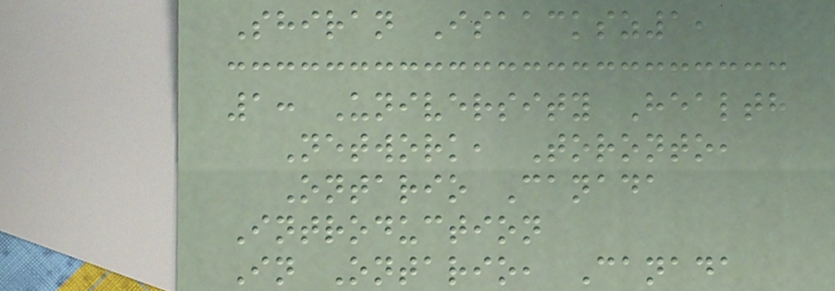Shiran Isaacksz1,
1: University Health
Network, Toronto,
Ontario Canada
Introduction
In Ontario, Canada
